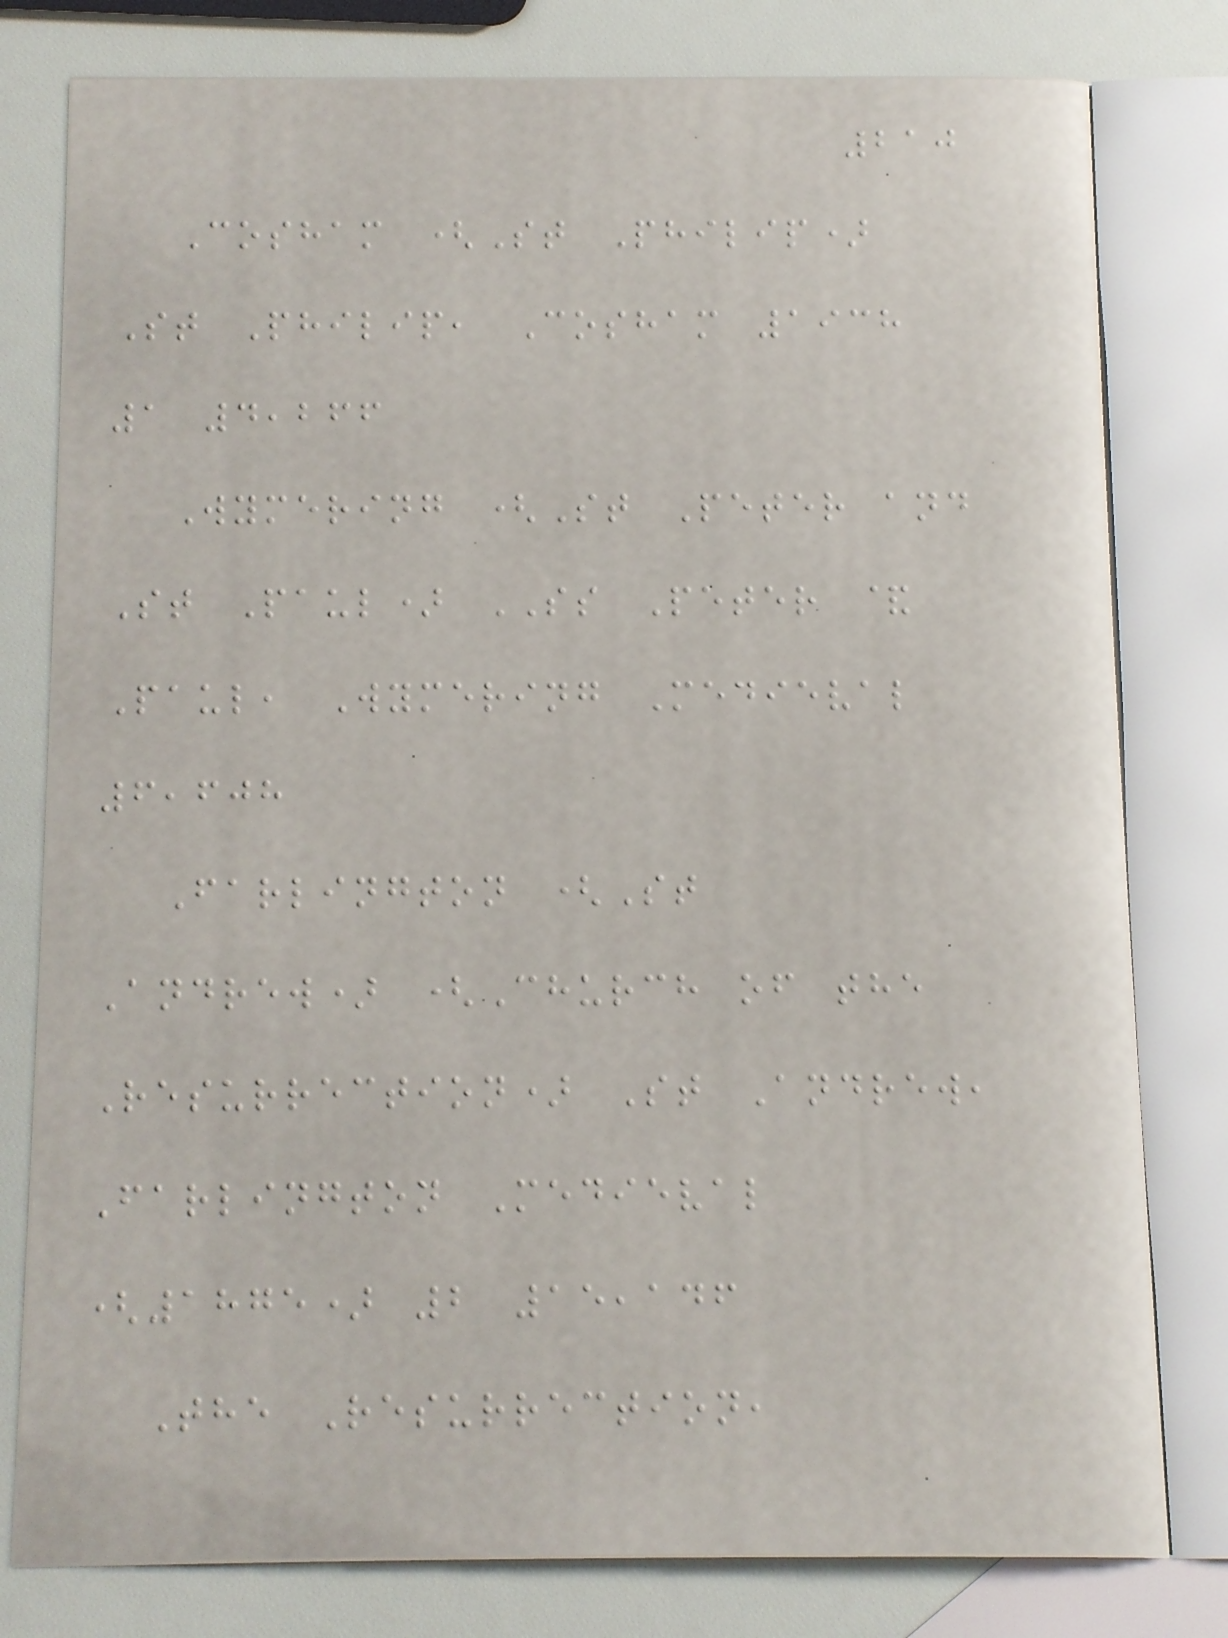210
Cosham (St Philip)
St Philip, Cosham 1938
1 4,266
Wymering (St Peter and
St Paul) SS Peter &
Paul, Wymering Medieval
6,608
Farlington (St
Andrew) (Church of the
Resurrection) St Andrew,
Farlington Medieval
(1875) 2 15,146
The Resurrection,
